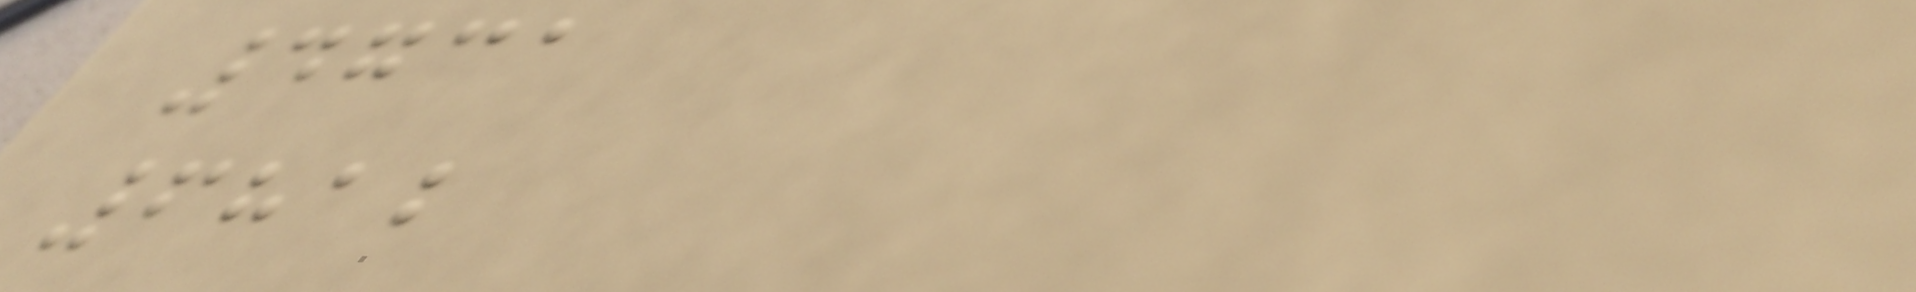4731
6812
